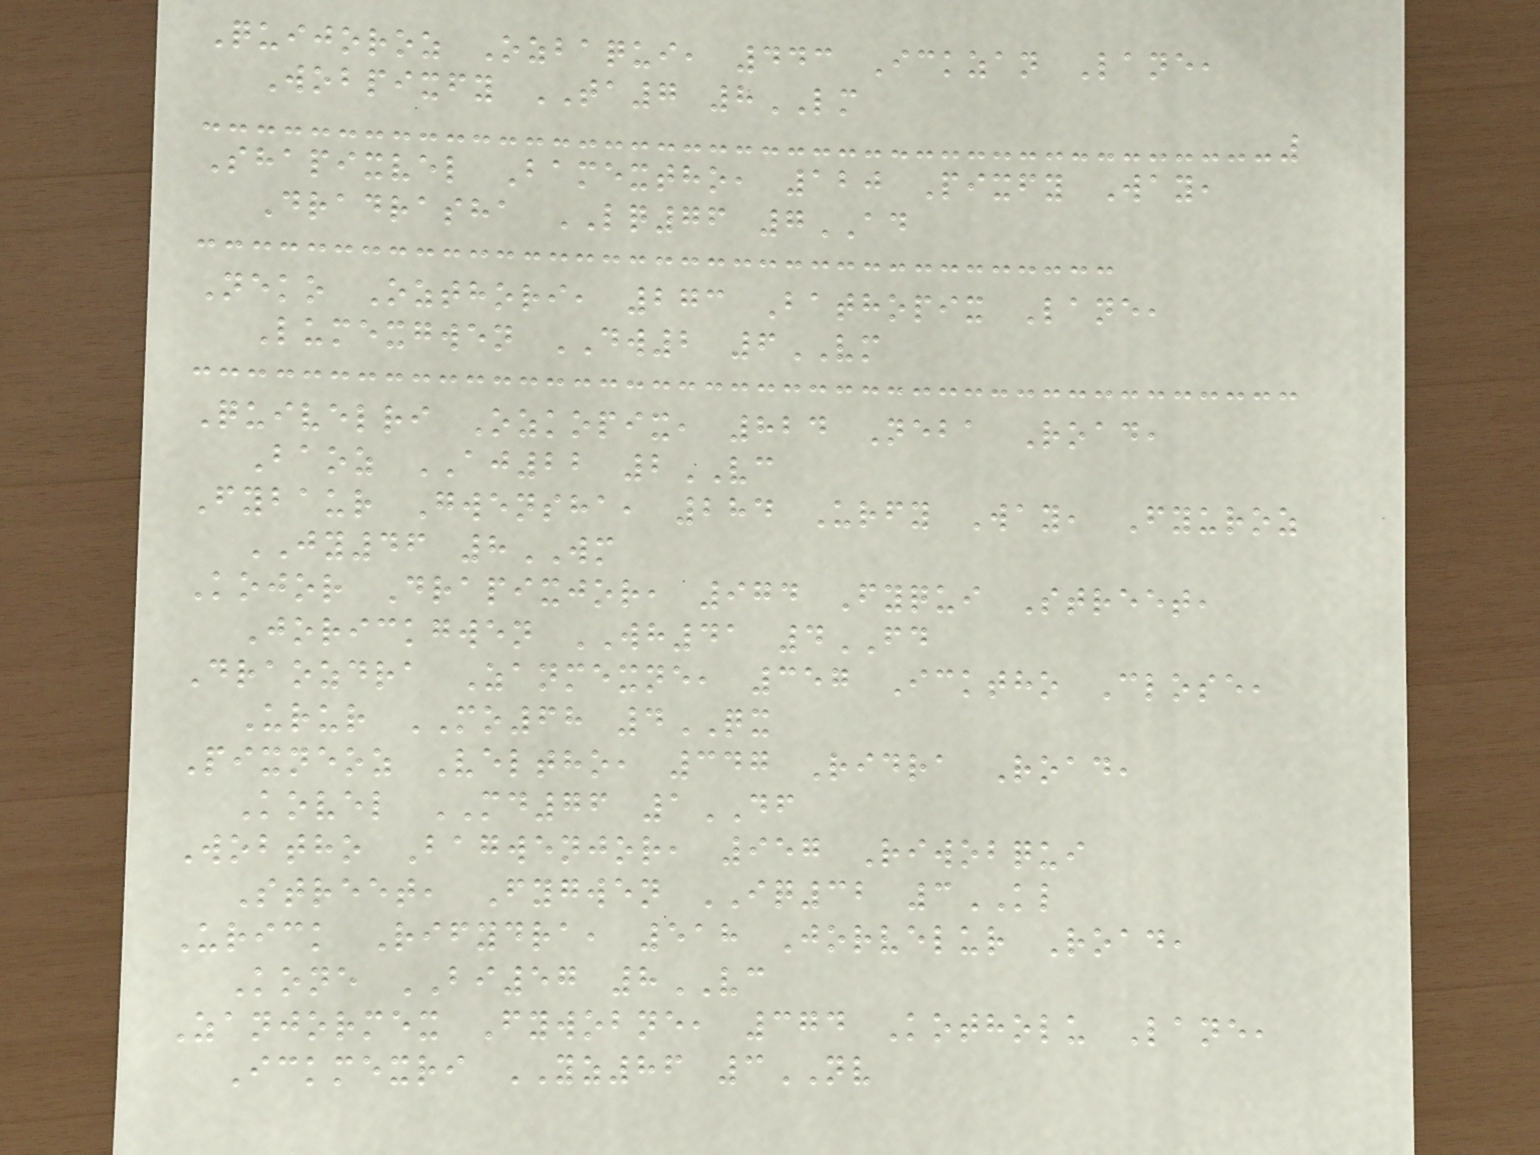Quijoroz Ozbaqui, 443 Ickzan Lane,
Wobpixfy TA7 8LM
Shapixvel Bamextho, 120 Pixfy Way,
Dradrasha LQ76 7AD
Neko Ozthori, 273 Bathopix Lane,
Lumexgwen DW2 6VM
Quivelri Ozkopix, 824 Neba Road,
Baoz AJ22 2VC
Fybaur Gwensha, 284 Urfy Way, Fyuroz
JY46 8WM
Kojor Drapixjor, 974 Fyqui Street,
Jorickgwen WH41 4FD
Draozdra Zanmexne, 357 Icktho Close,
Urur MO68 4QX
Pixneoz Veltho, 347 Ridra Road,
Kovel MD76 1DF
Wobtho Bagwenjor, 957 Riwobqui
Street, Fygwen IQ32 3KL
Urick Rifydra, 518 Jorvelur Road,
Kone BI57 8VC
Zanjormex Fywobne, 374 Kotholu Lane,
Ickmexri YZ86 3NV
